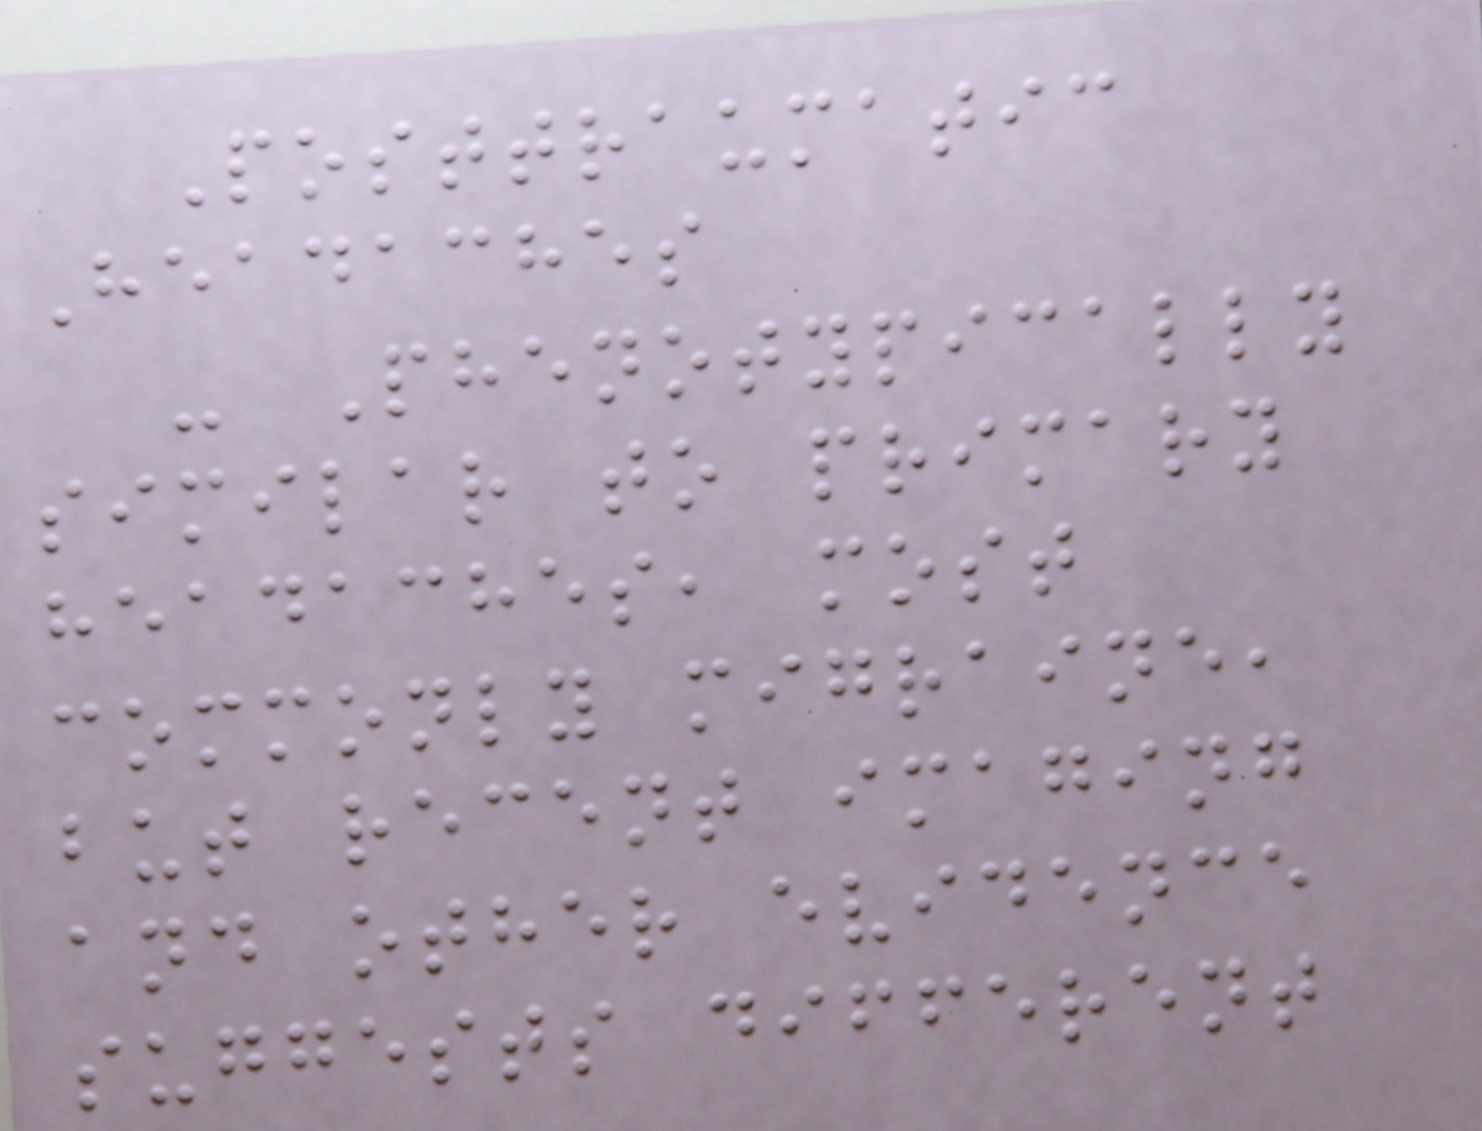Posttraumatic
Headaches
- Phenotypically
similar to primary
headaches, most
commonly migraine,
but recent imaging
and other evidence
suggests different
